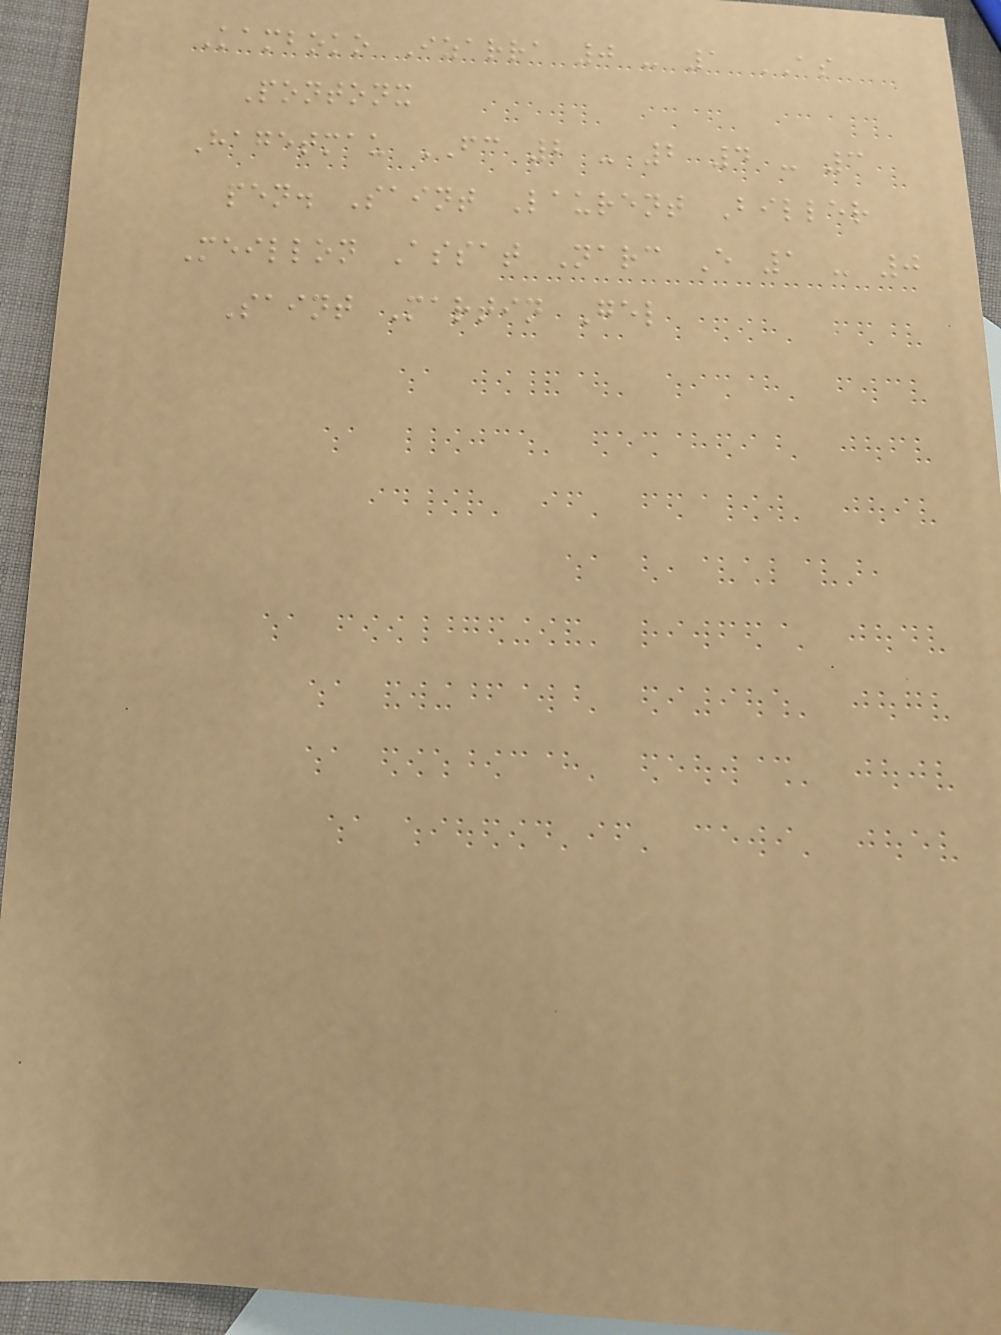Kamboko Izarra 0 - 1 AS
Pontonx
Hagetmau FC 2 - 2 4 - 3
pen. Saint Laurent Biller
Meillon Assat Narc E 1 - 0
Saint Martin Gel
